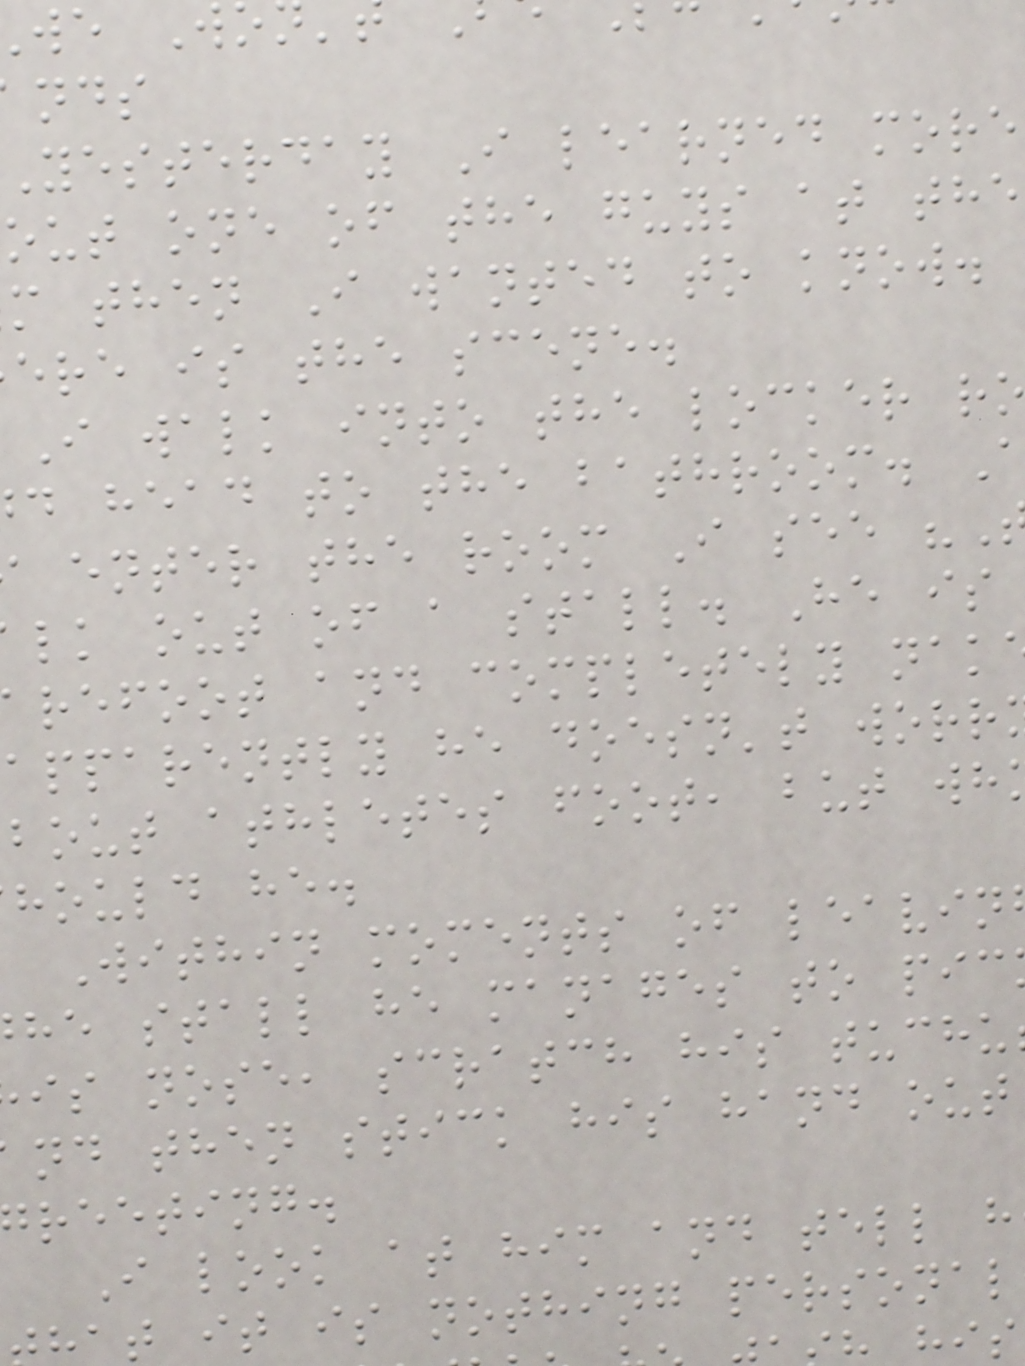yesterday I learned more
out one of the guys at the
m then I wanted to know.
ere is the scene.
I walk into the locker r
d head to the bathroom.
enter the room I see
lk out of a stall. He is
refoot and completely nak
apparently he doesn't worr
bout athletes foot, but wh
hould he.
Within moments of leavin
he stall he manages to pic
is nose, scratch his tuchu
nd then stick his hand out
reeting.
I look at him and tell h
at it is nothing personal
